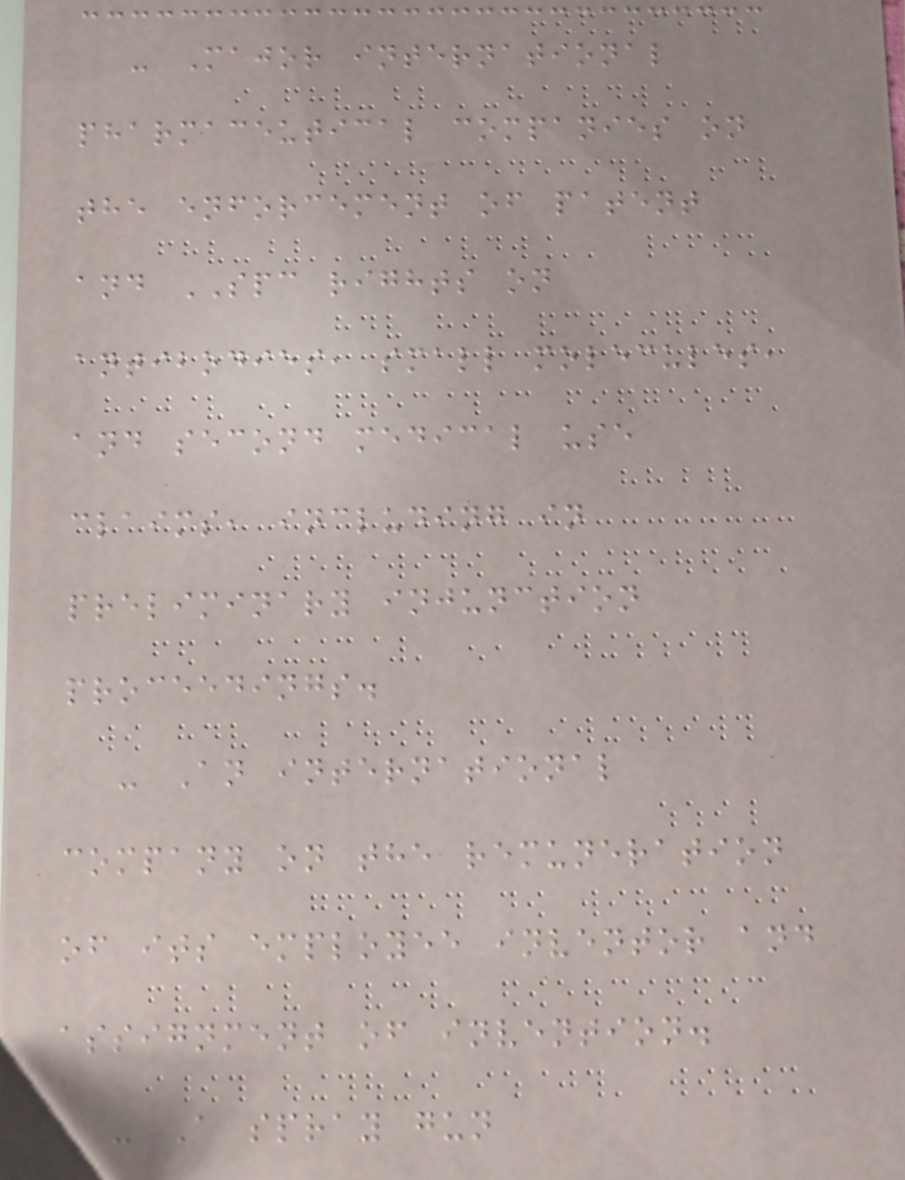- Major international
pharmaceutical companies on
the enforcement of patent
and SPC rights on
antibodies, small molecules,
and second medical use
claims, including in
preliminary injunction
proceedings.
- An international
company on the remuneration
of its employee inventor and
assignment of invention.
- A spray gun
